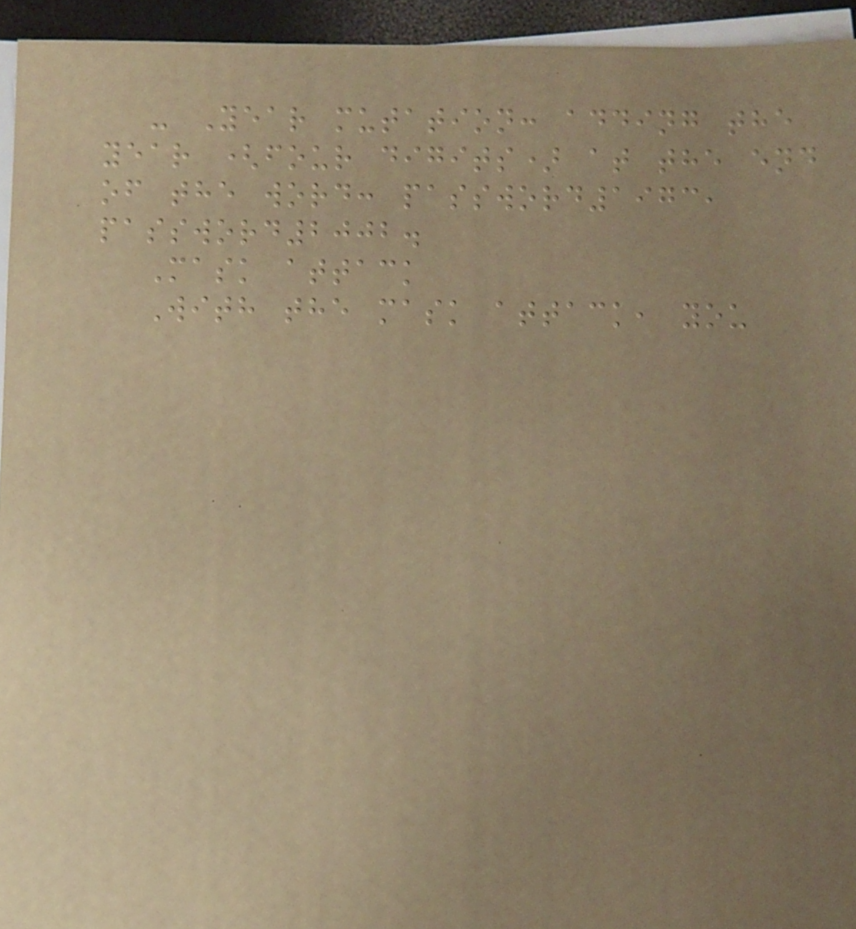- Year mutation: adding the
year (four digits) at the end
of the word: password1973,
password2002.
Mask attack
With the mask attack, you
